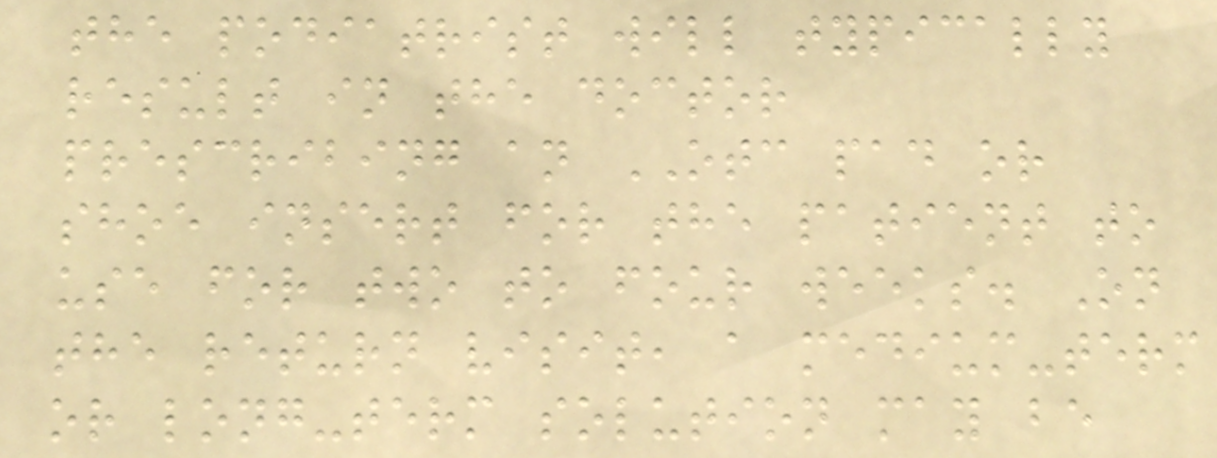the podiatrist will typically
result in the doctor
prescribing an OTC pad or
shoe insert for the patient to
use for two to four weeks. On
the return visit, a medium-term
or long-term solution may be
